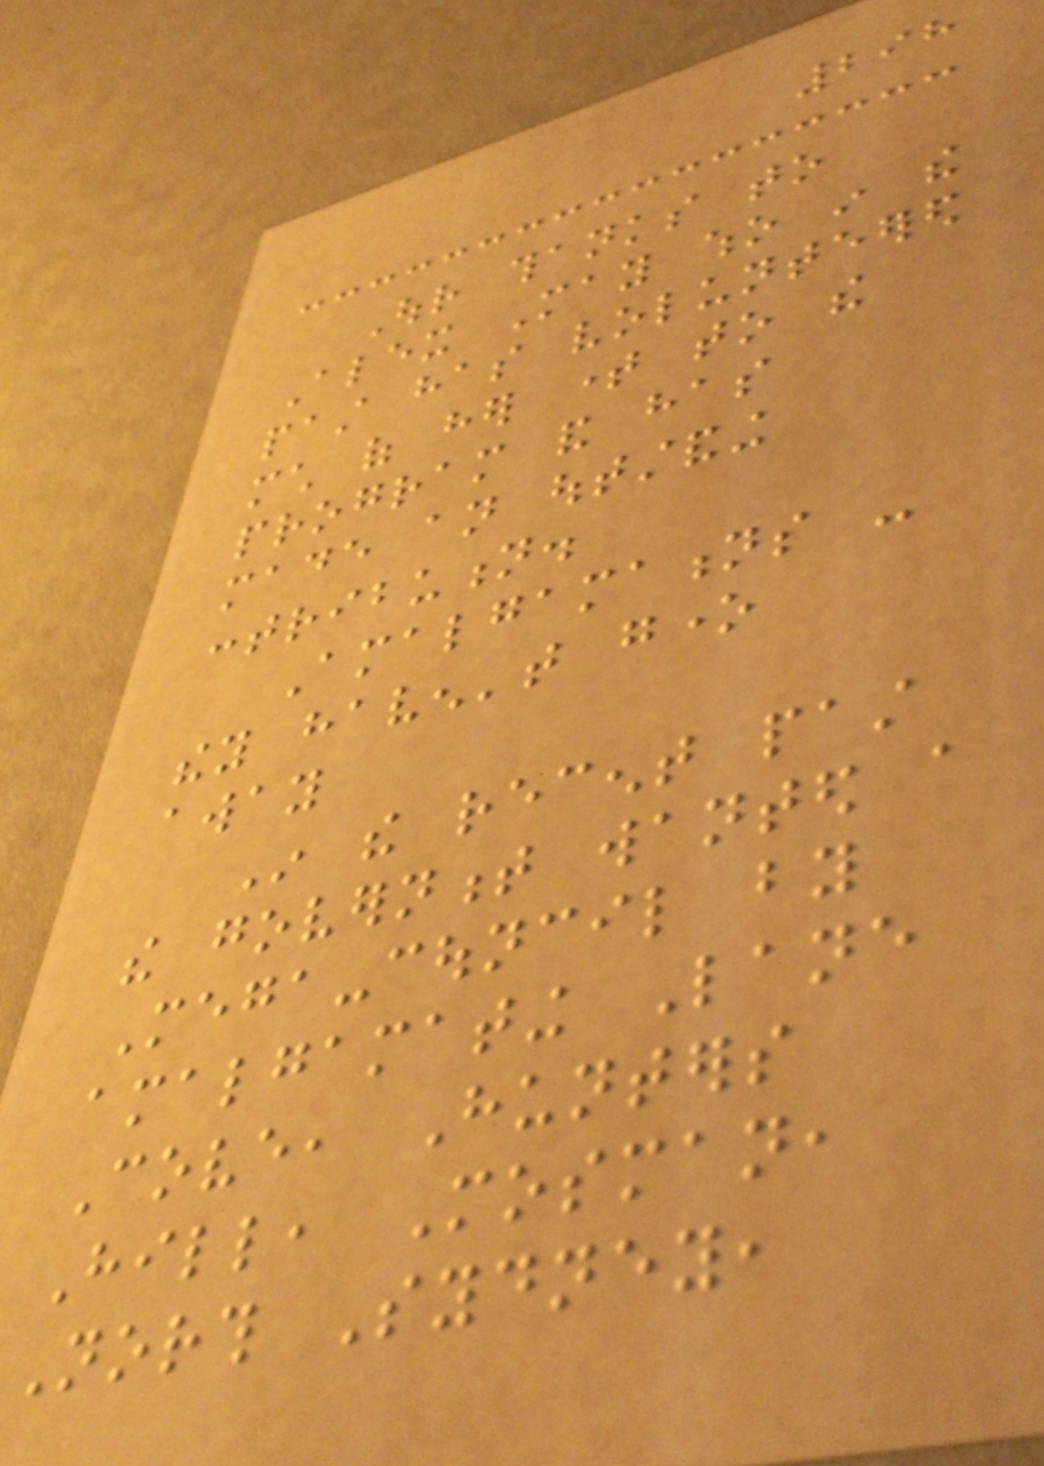298
Our thanks to
Alex May who in the
past has volunteered
much of her time to the
program and has
made an outstanding
contribution.
Amalgamations -
they haven't gone
away
In the recent past
the government wanted a
Mega-council by
amalgamating Lane
Cove, Hunters
Hill, Mosman,
North Sydney,
